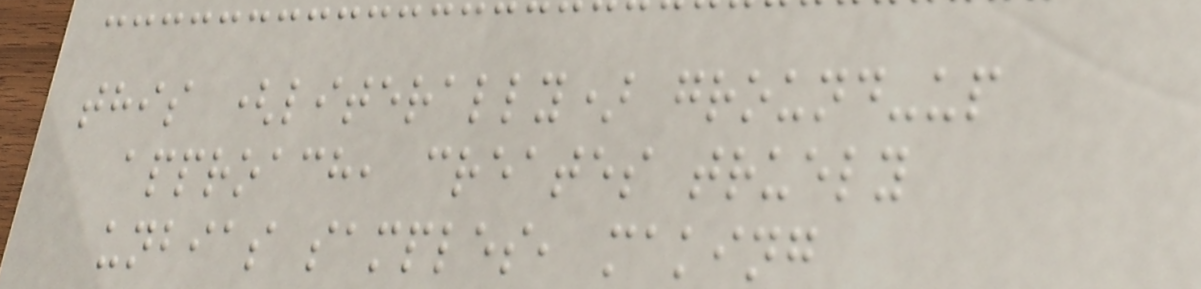this (literally) ground-up
approach, creates truely
unbias samples, making
